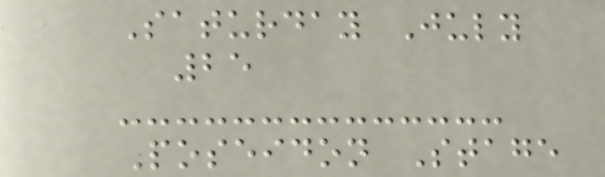Saturday July
25
Poseidon Stage
